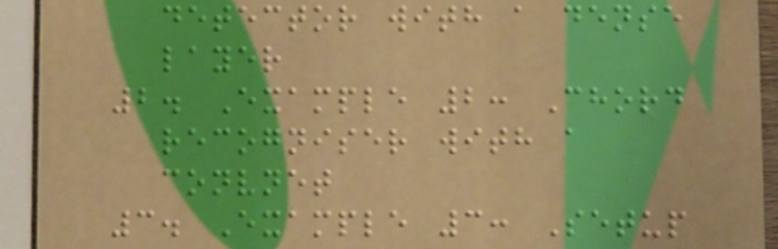detector with a dense
layer
2. Example 2: Chord
recogniser with a
convnet
3. Example 3: Setup
